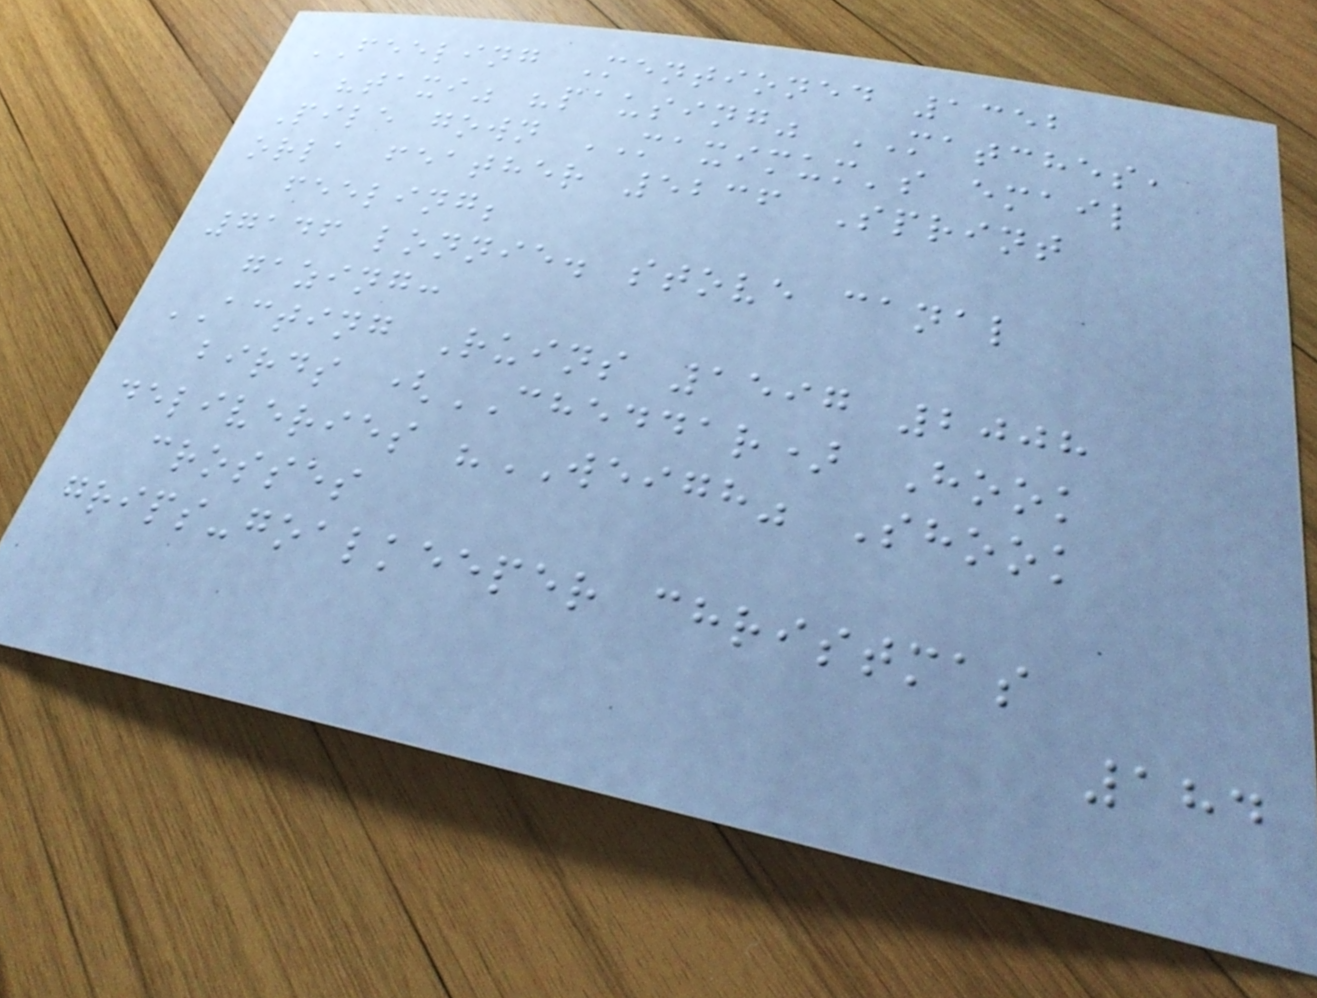FEELING Mentioned 1352
"taxi" "pausing" MATCHES,
Pile gown MAXIMUM's email
orla feather 5236 Sprint
feeling;
7146 lonnie. stove canal
gazing:
ACTING Ruins 1597 2008
birds (CHEDDAR) Hook
deliveries "WEIGH" Shook
crosses
grips-goalkeeper christmas
184
